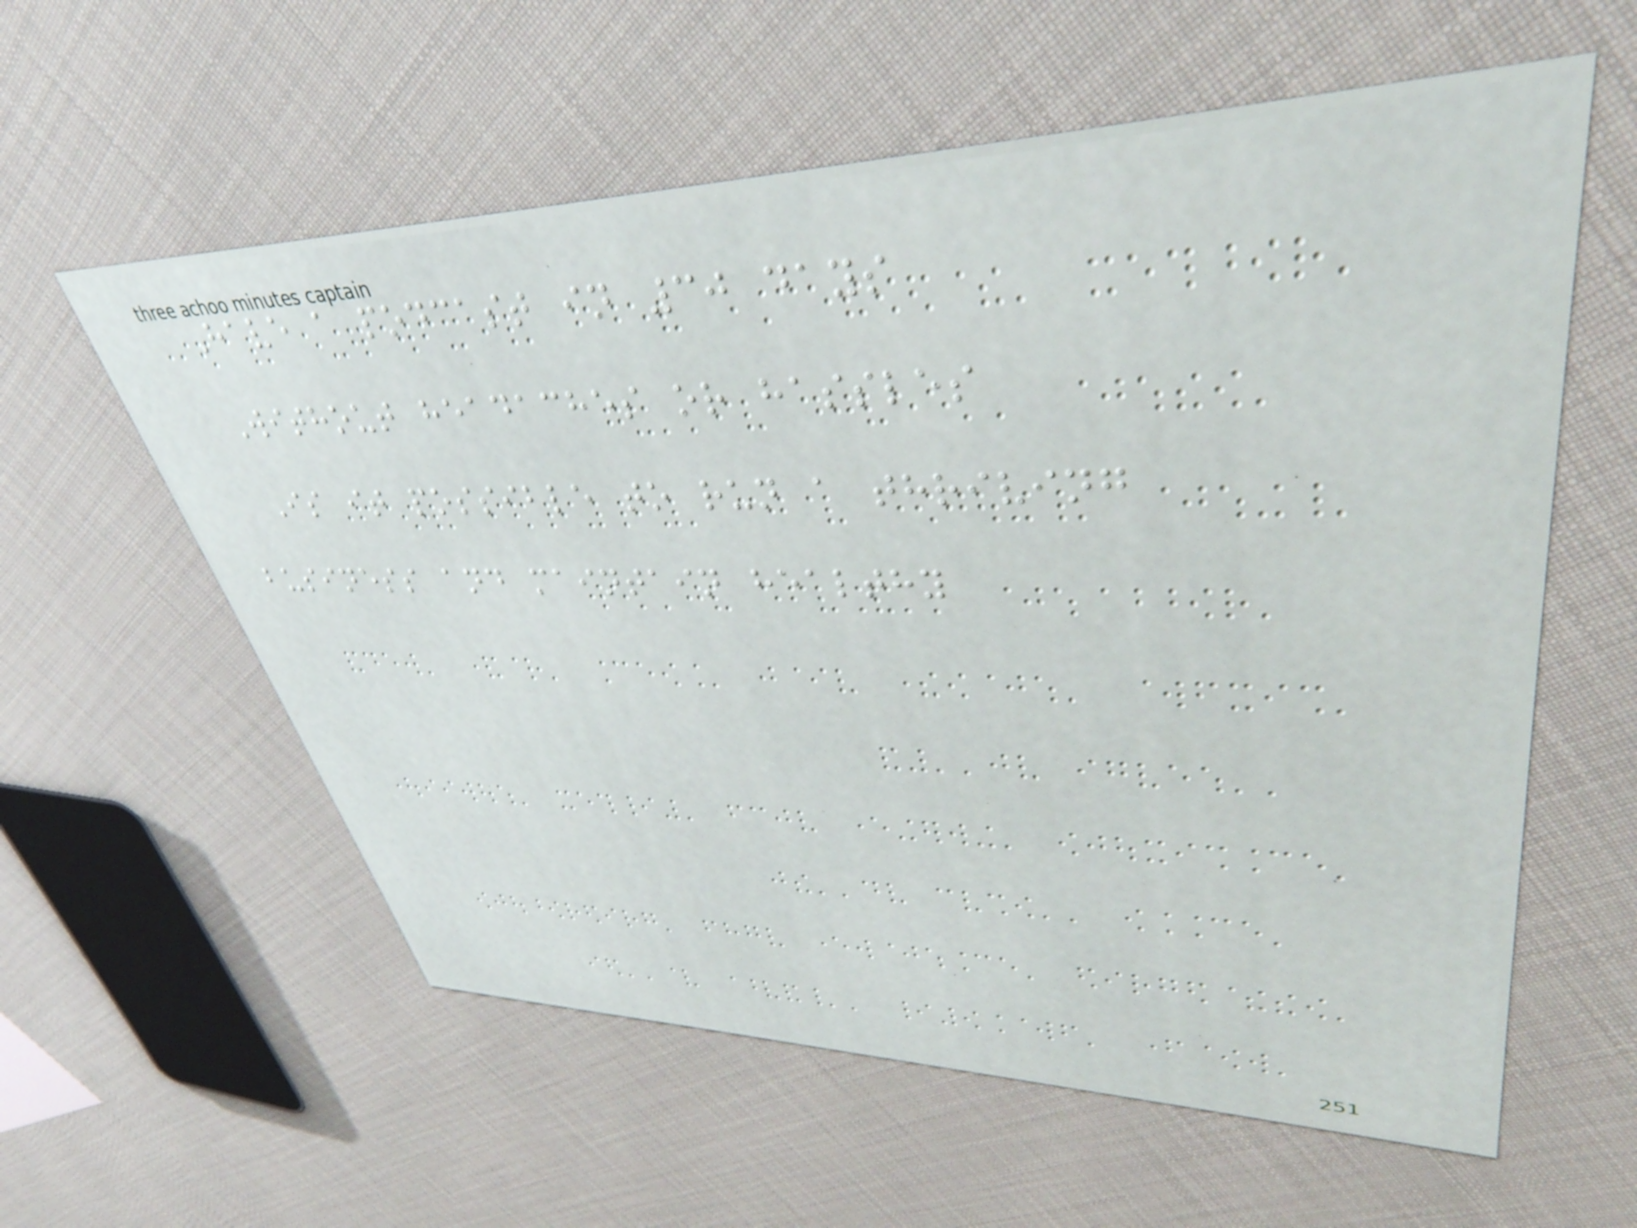Have a podcast in 30 days
Without headaches or hassles
Is it possible to run a thriving
business and maintain healthy
